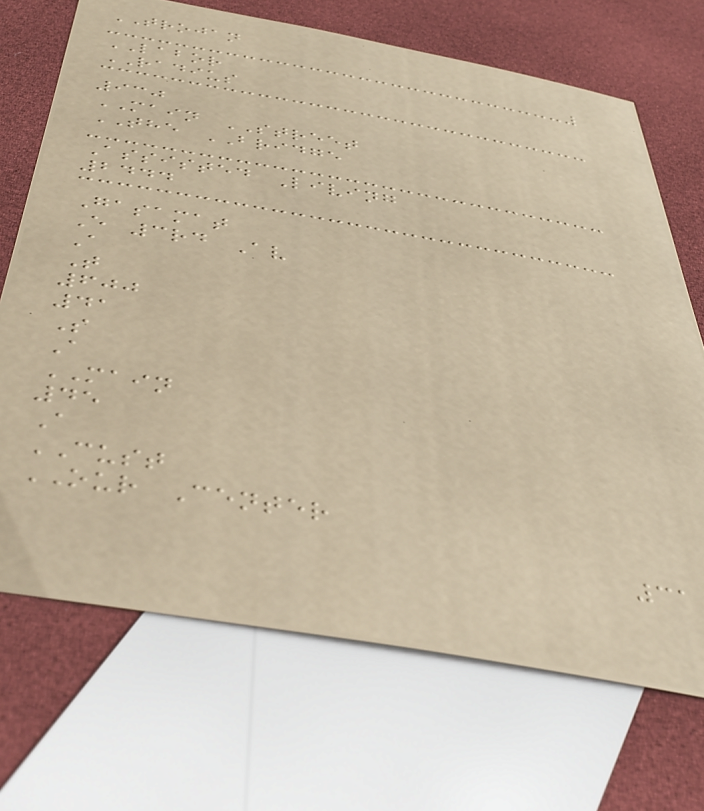TROJAN
LABOR
RADIUS
930
MAIN STREET
THE BRIDGE
Assisted Living
2444
Gasamat
E 3rd Av
A
T
600
41
S
A
MAIN
45
A
CUST
OUR Center
31
